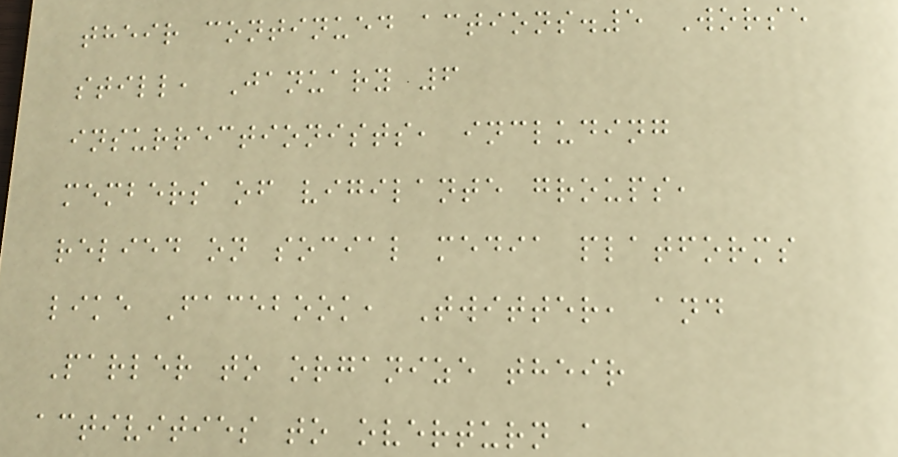their continued actions.5 Worse
still, January 6
insurrectionists, including
members of vigilante groups,
relied on social media platforms
like Facebook, Twitter, and
Parler to organize their
activities to overturn a
